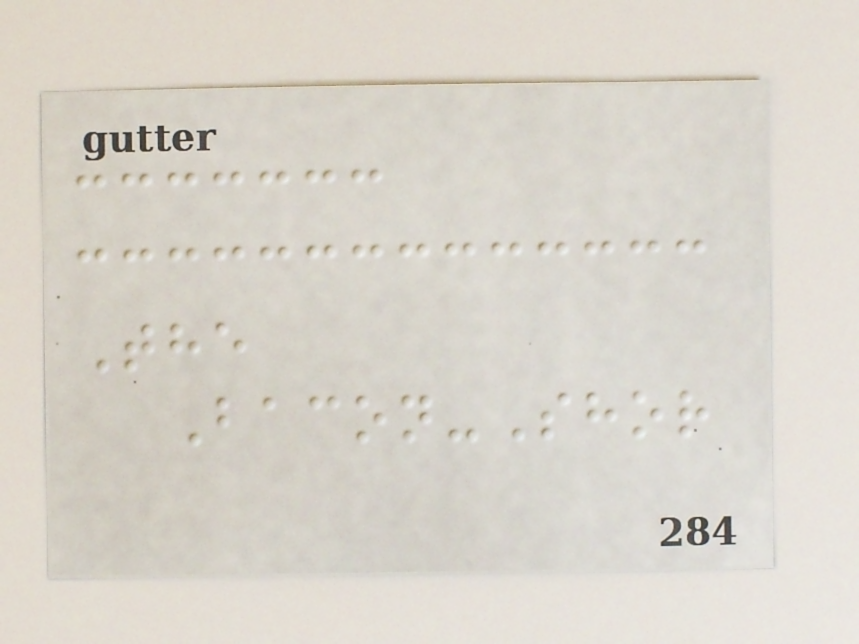The
Bacon-Shor
